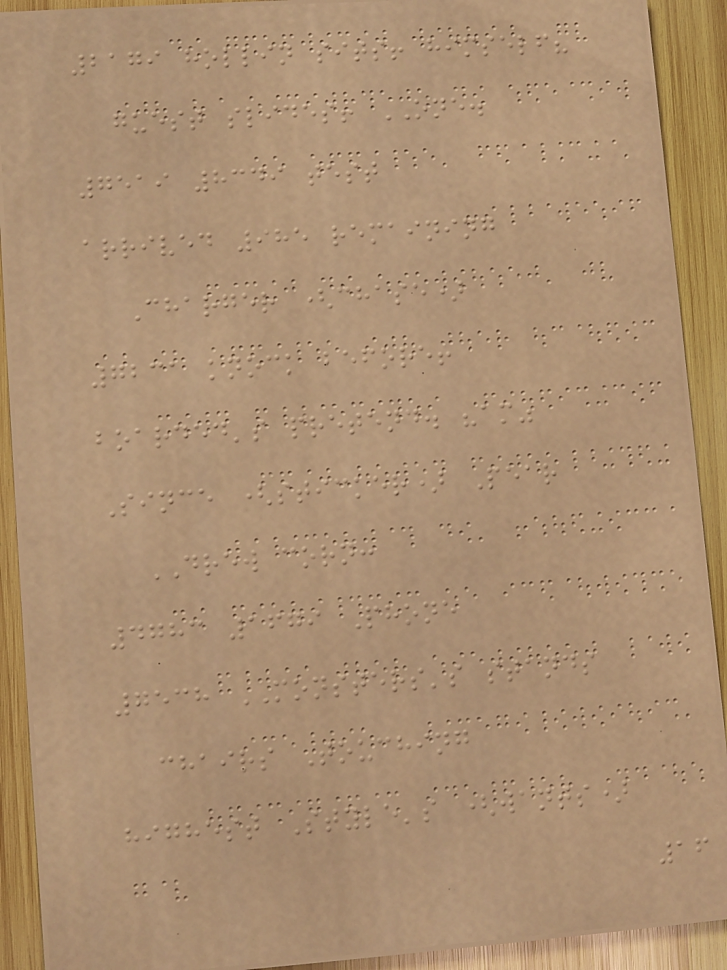2179 hollin sits! himself?
guest slides! ONE.
7519 8349 test
arrived 985 remaining
Charger (chase)
7231 knock before!
boarded's pretend. "am"
Since (sticker) Pear
DREW corn:
4783 1679 Phone
7538 MONSTERS's stands
chairs Touching
highest Style's (wants)
16
